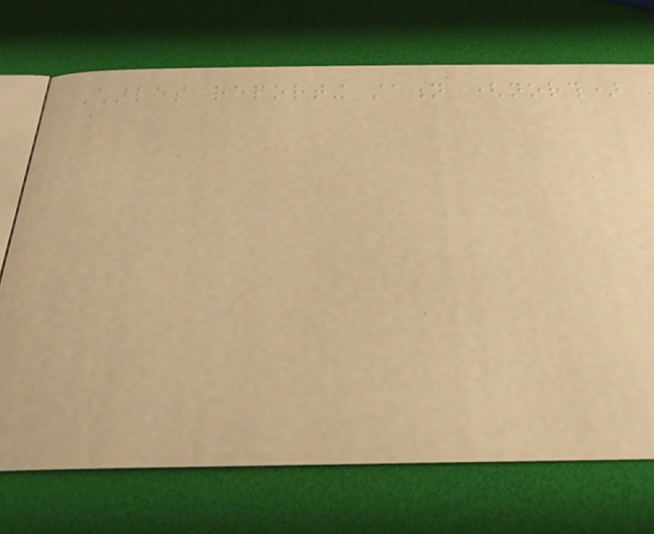Charles reporting station (north)
